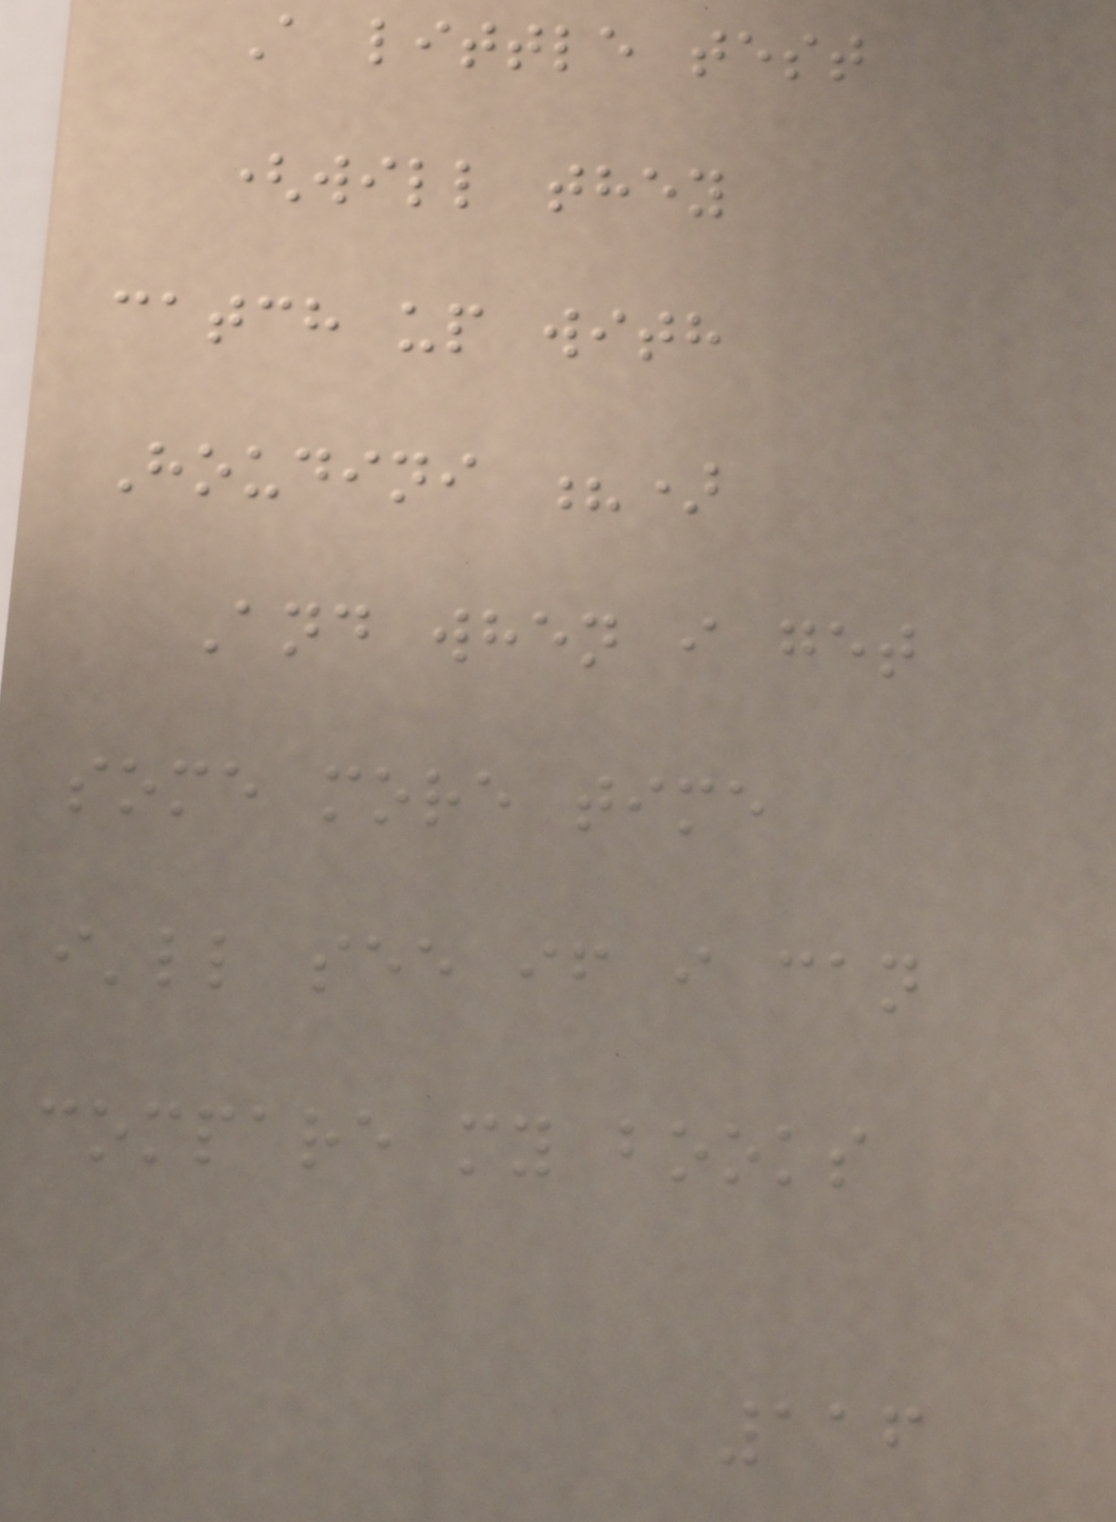A little test
(will they
catch up with
Houdini ?)
And when i get
some more time
i'll see if i can
compare my books
116
